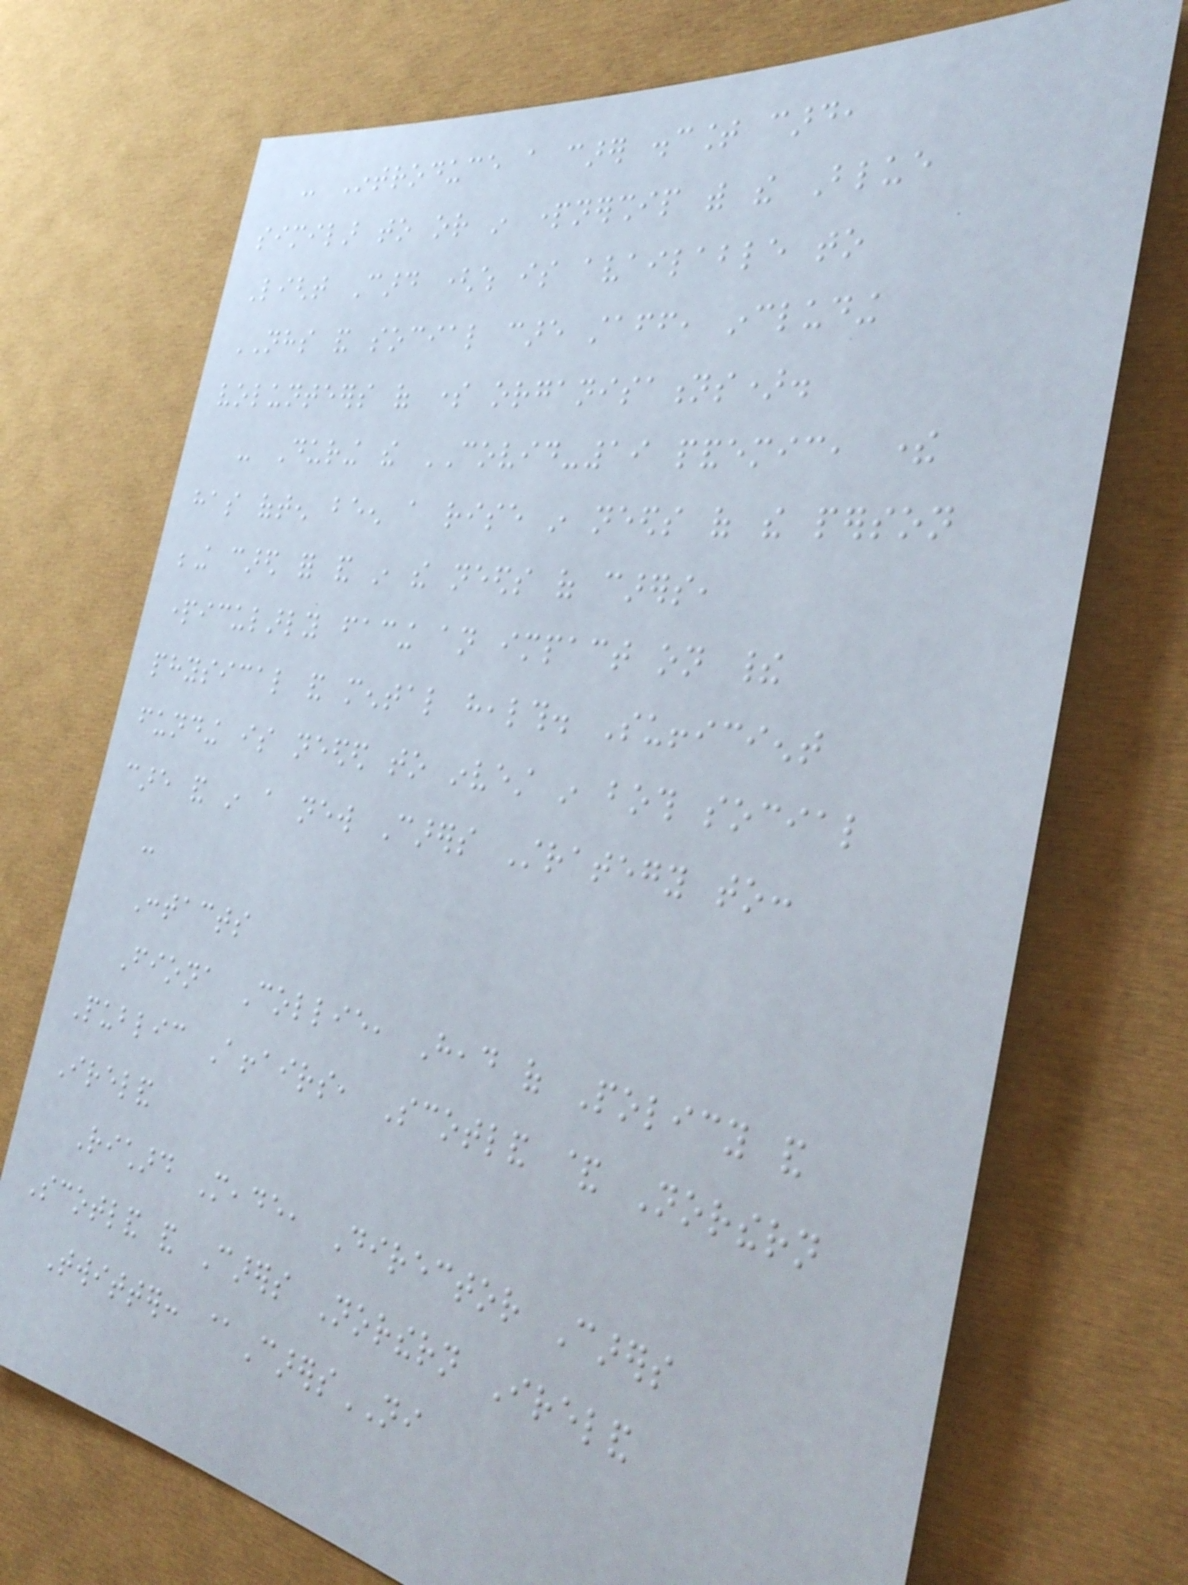- Introduce a carer discount card,
similar to or in partnership with the Blue
Light Card (which is available to
NHS and social care staff, including
volunteers of some organisations).
- During the COVID-19 pandemic, there
has often been a rise in needs of the person
being cared for and in the needs of carers,
particularly facing an impact on their
physical and mental health. Sufficient
funding is needed to invest in both social
care and in a new Carers Strategy to:
-
Contacts
Fiona Collie, Head of Policy and
Public Affairs, Scotland & Northern
Ireland
Richard Meade, Director Carers
Scotland and Carers Northern Ireland
Twitter: @CarersNI
